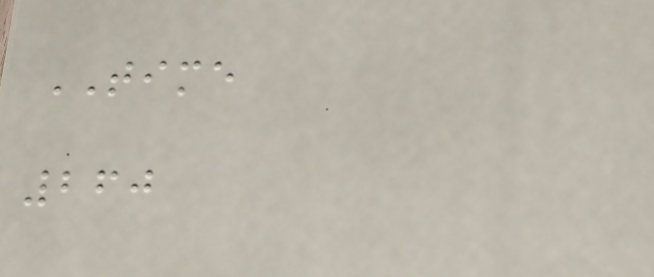TIME
260
